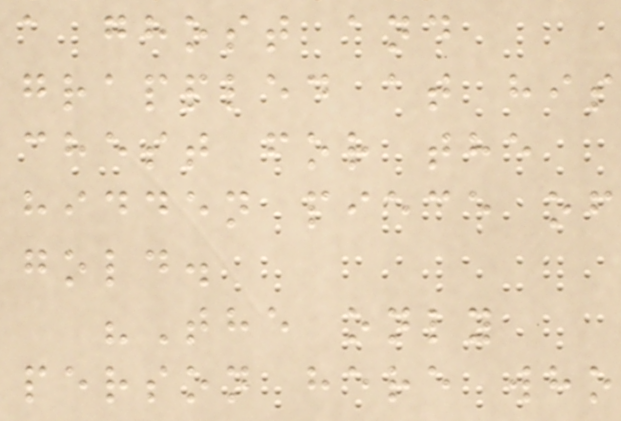a ghost and
grappled at his
chest for the
hidden piece of
gold.
"The only
person here who
